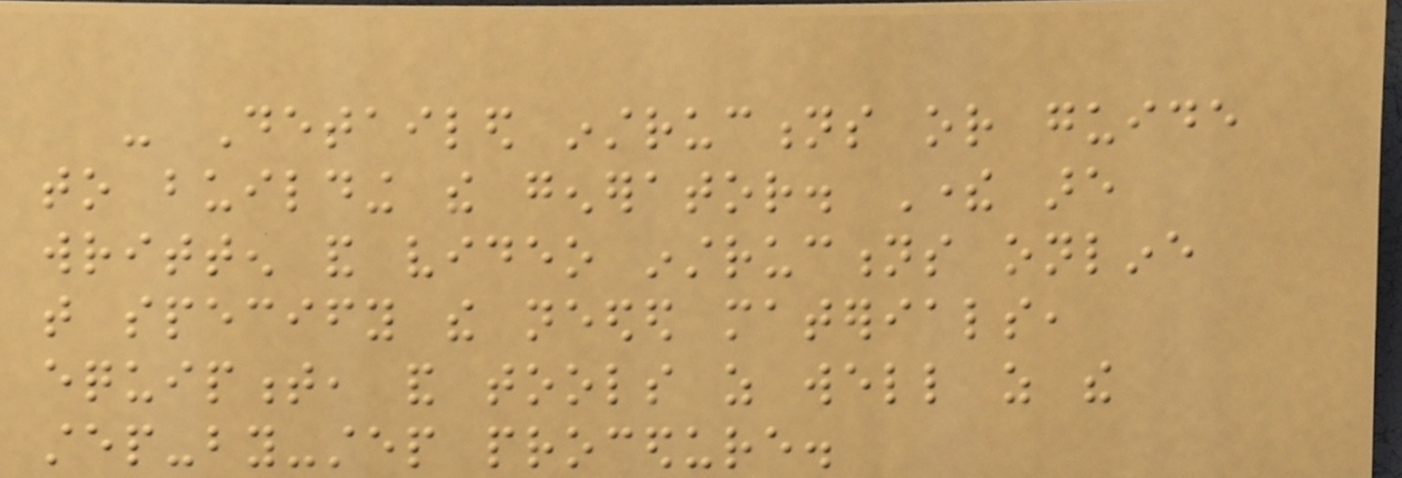- Detailed instructions or guide
to building the generator. There are
written and video instructions online
that specify the needed materials,
equipment, and tools as well as the
step-by-step procedure.
